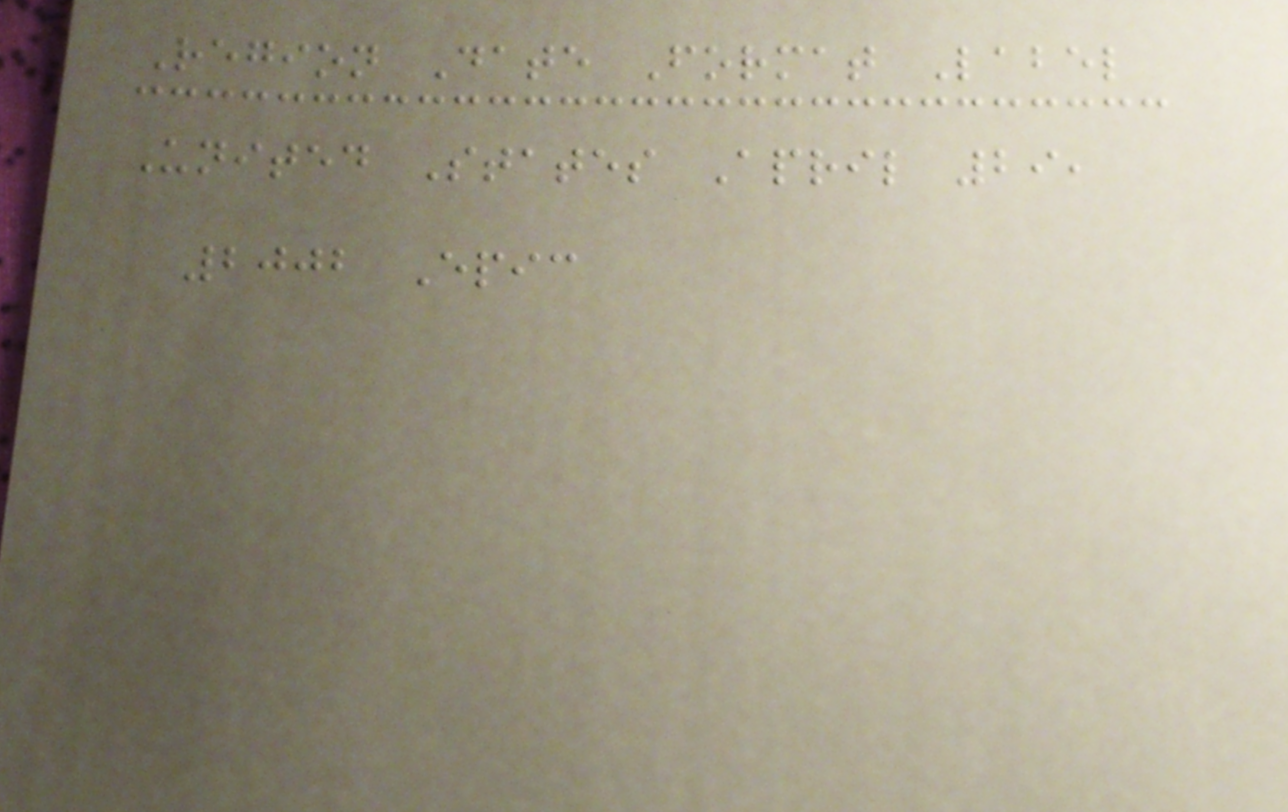Region Date Format Label
United States April 29,
2002 Epic
